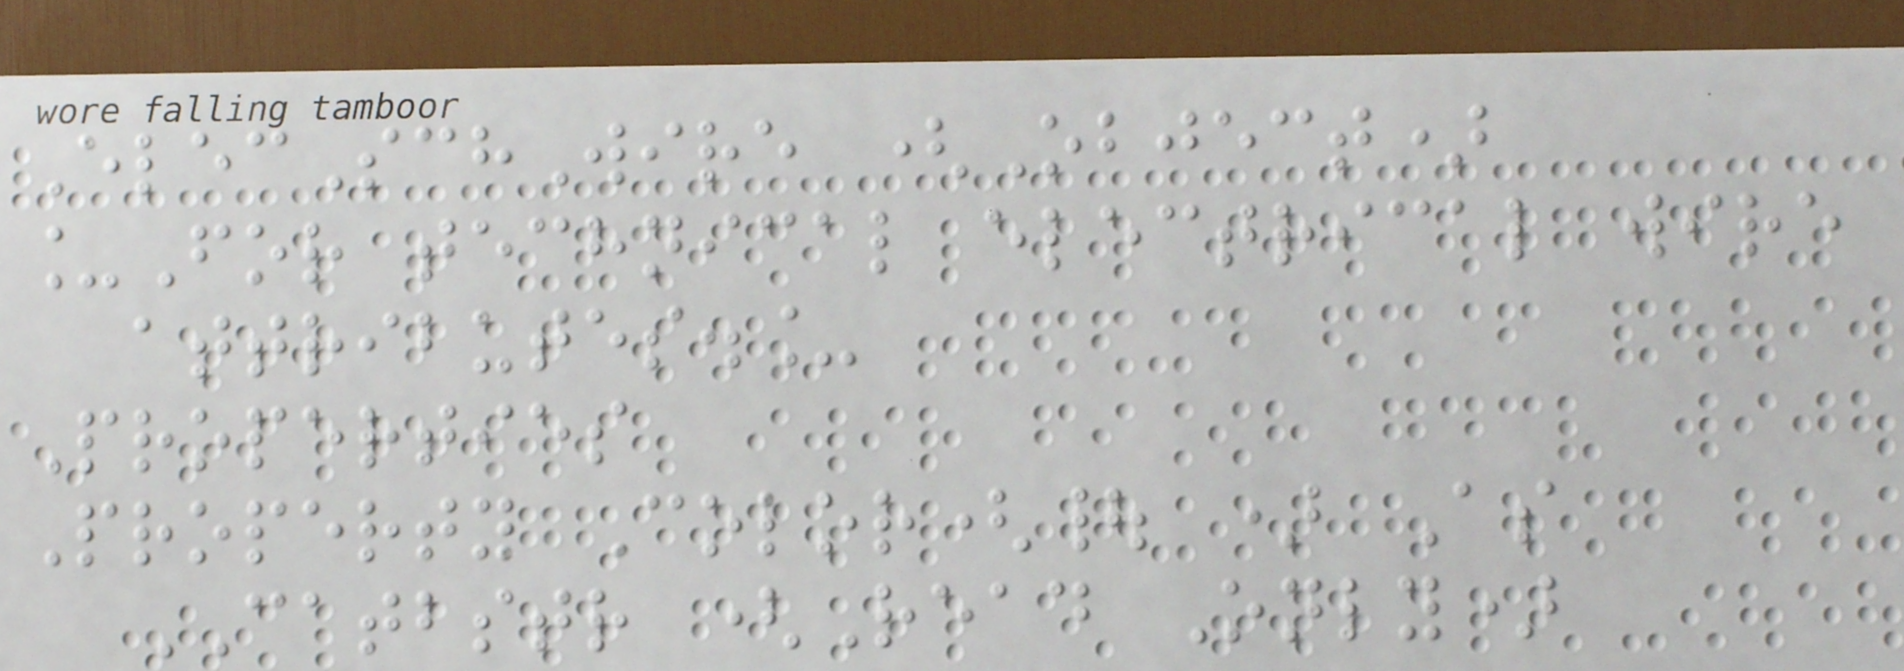ElecSchWire (Object)
_For technical electrical wire
attributes._
Properties
Property Color(| ) As
CATBSTR (Read Only)
